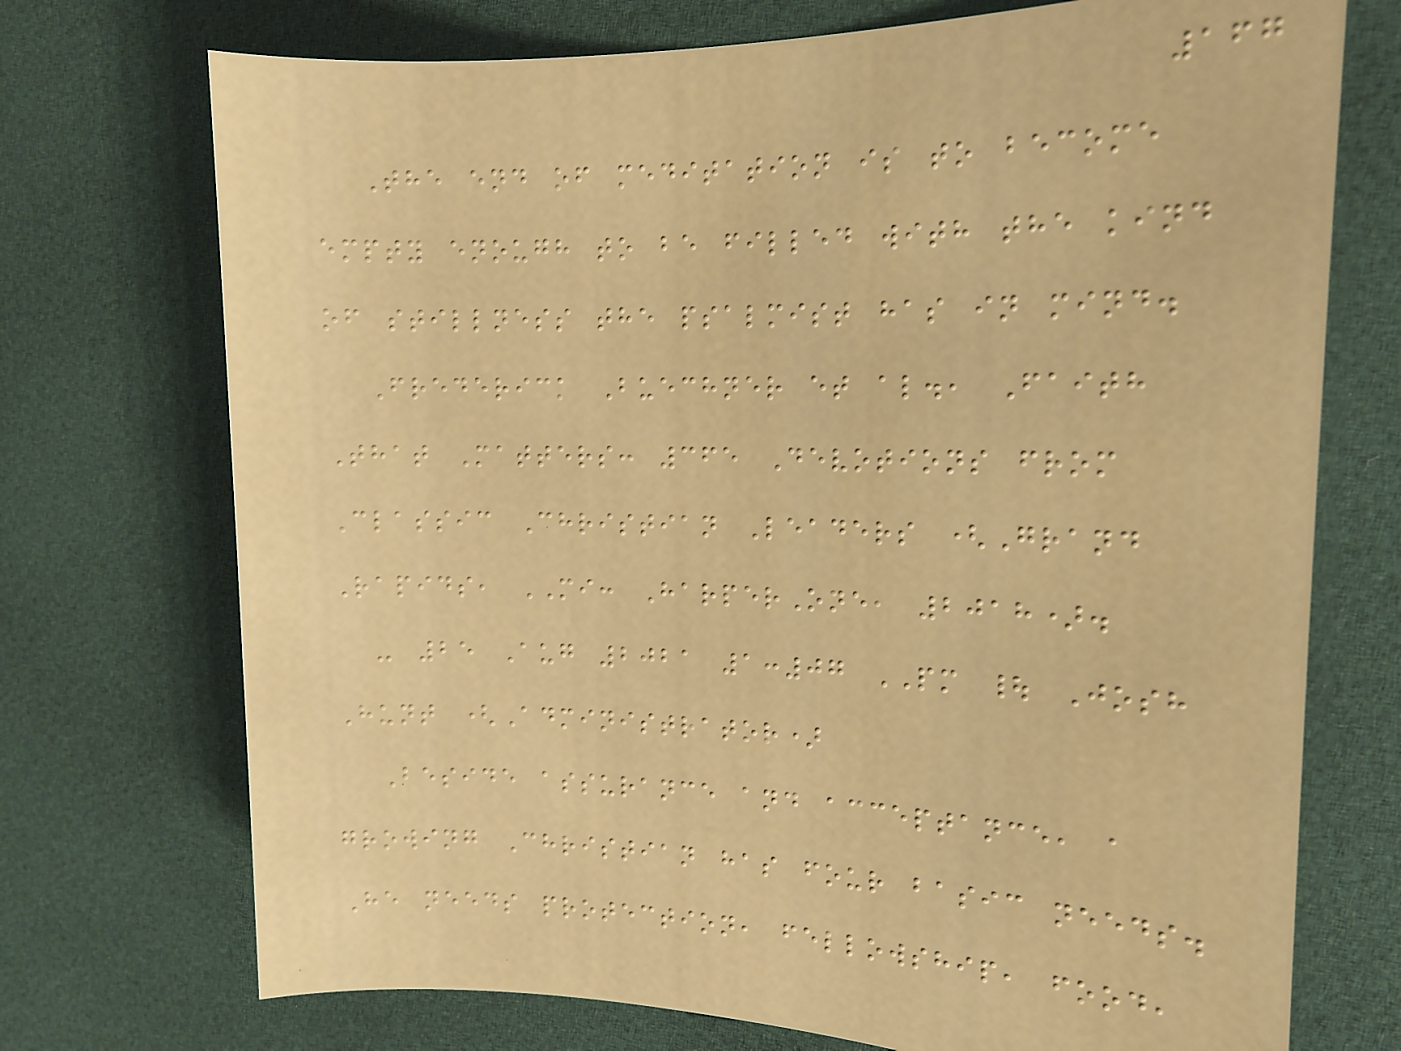167
The end of meditation is to become
empty enough to be filled with the kind
of stillness the psalmist has in mind.
Frederick Buechner et al., Faith
That Matters: 365 Devotions from
Classic Christian Leaders (Grand
Rapids, MI: HarperOne, 2018).
- 25 Aug 2021 1:07 PM | Josh
Hunt (Administrator)
Beside assurance and acceptance, a
growing Christian has four basic needs.
He needs protection, fellowship, food,
